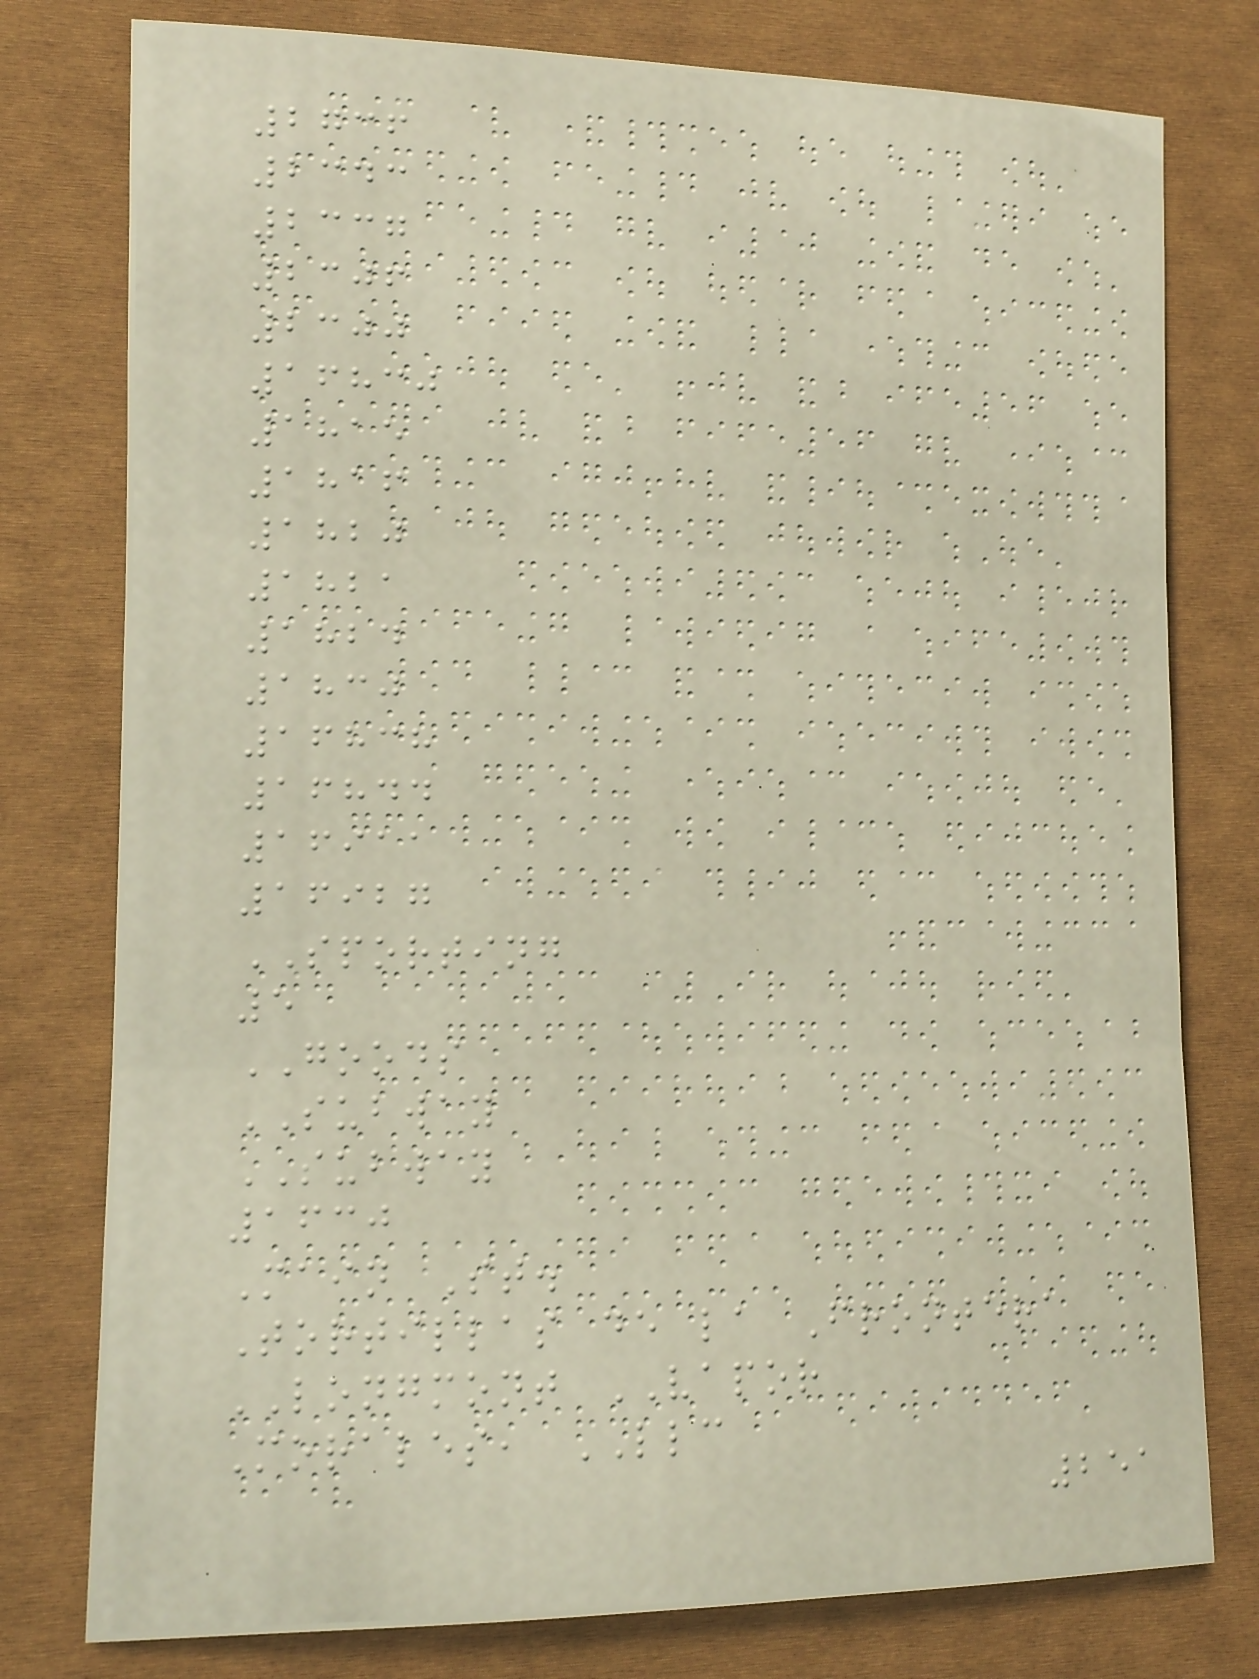2736
2343
2337
2306
2300
16830
1815
1816
1820
1821
1824
1830
16838
16844
16911
16927
SPORTING
5
GOODS
SUBWAY
SUBWAY
1630
Main St.
Tortillas de la Frontera
LONGMONT VAPOR
Morales, LLC
251
